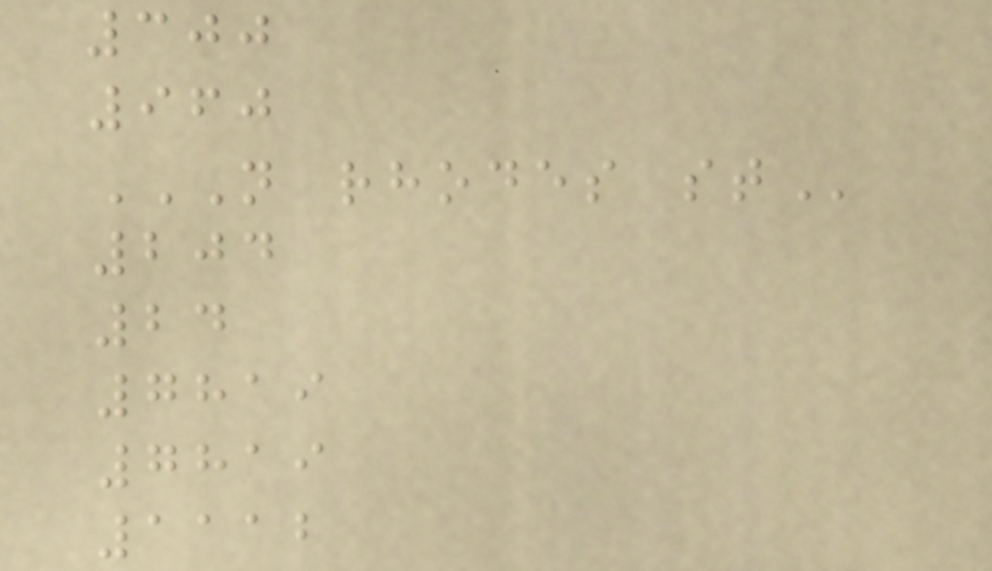300
960
N RHODES ST
204
24
7819
7819
1112
